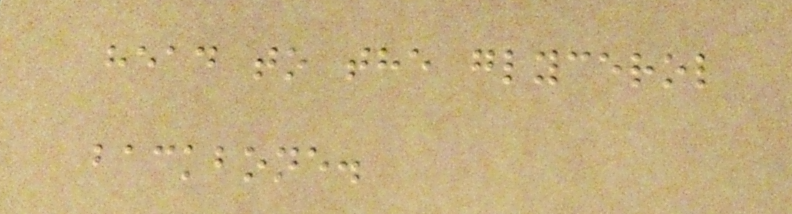head to the glycerol
backbone.
